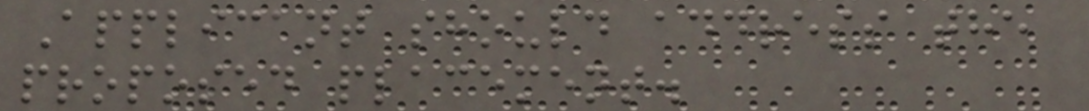Applicant should address the
proposed placement.
